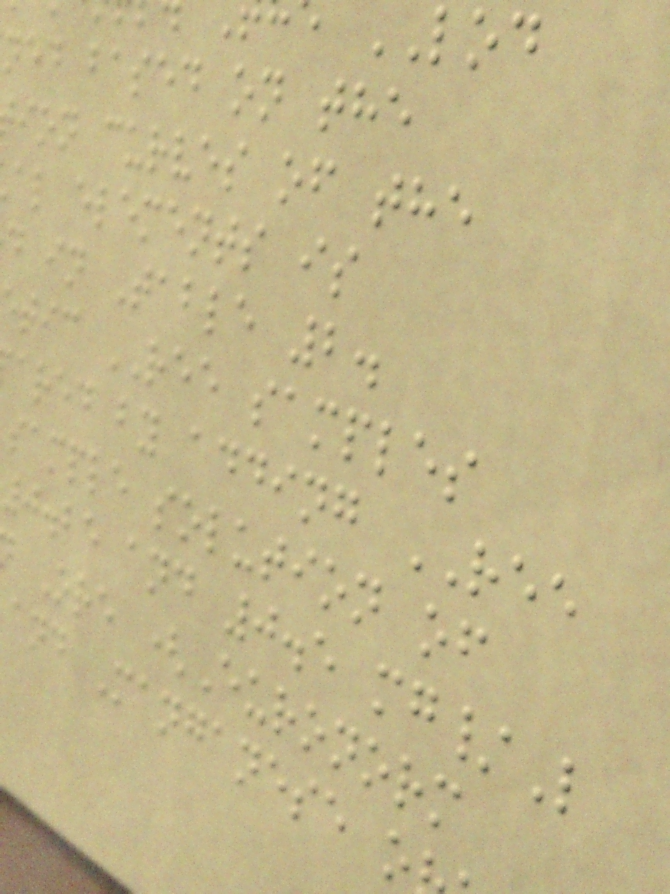ned based on the
ion curves of the
al elements is
d in Table 2.
etic REE samples
ared by adding REE
sample solution of
0.25 and 0.5 mg/L
Ore (Euronorm
and Manganese o
